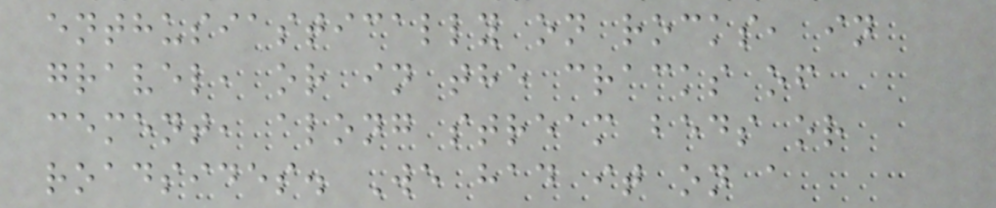enthusiastically on rocks, in
gravel, or in the cracks of
cement, along stream beds or
roadsides. We had it on a
